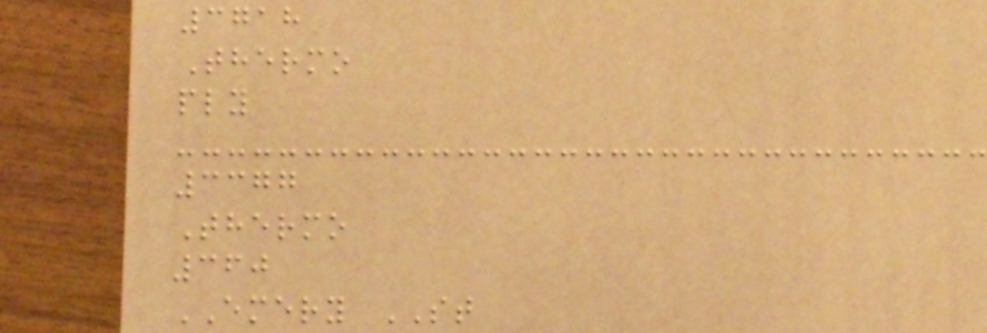3718
Thermo
ply
3377
Thermo
360
EMERY ST
